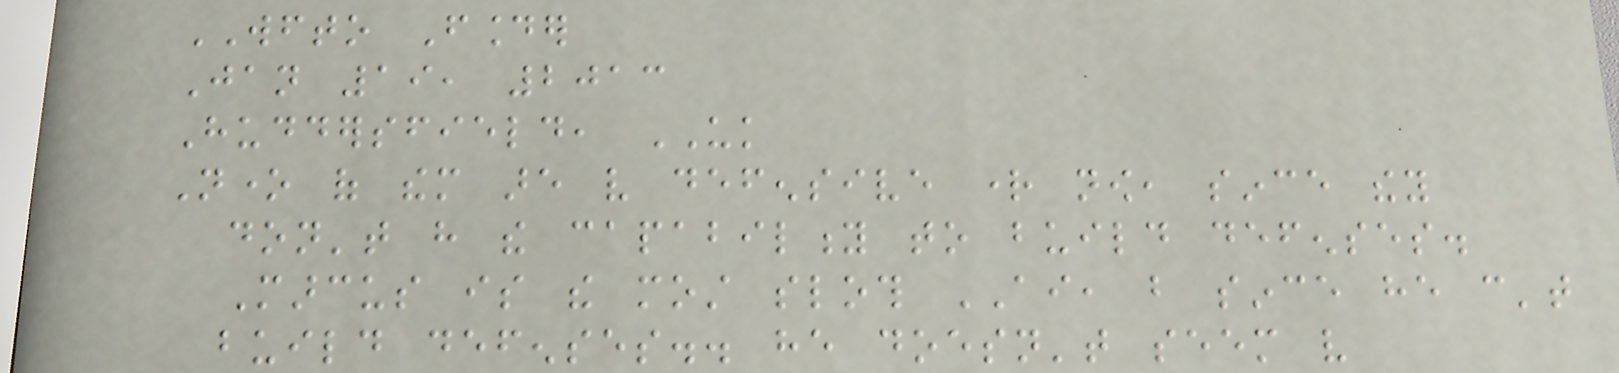WFTO Founder
Jan 19, 2013
Huddersfield, UK
None of them are very defensive right now, since they
don't have the capability to build defenses.
Marcus is the most sloth AI, but since he can't
build defenses.. he doesn't seem very
